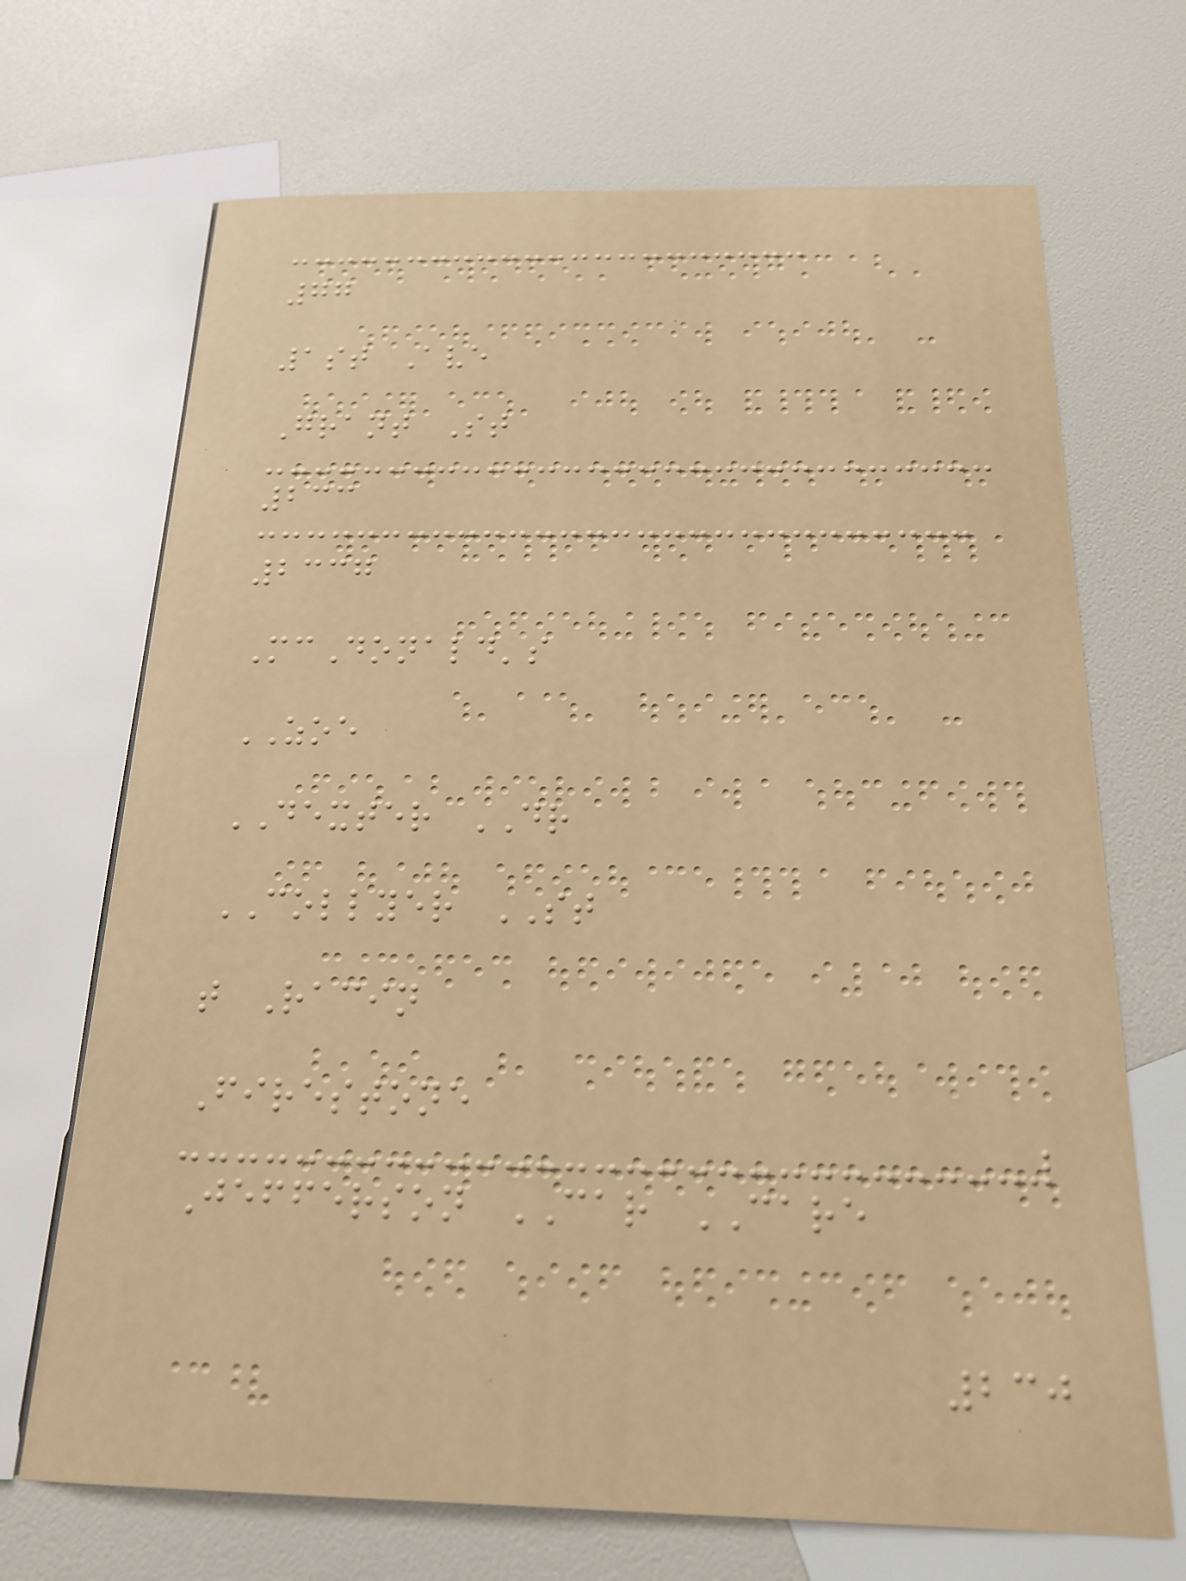77
1st Ave
Grant St
233
2337
McDonald's
ZOE
DEXTER DR
COLLYER ST
t Racin
Firestone
Jefferson CAR CARE
230
